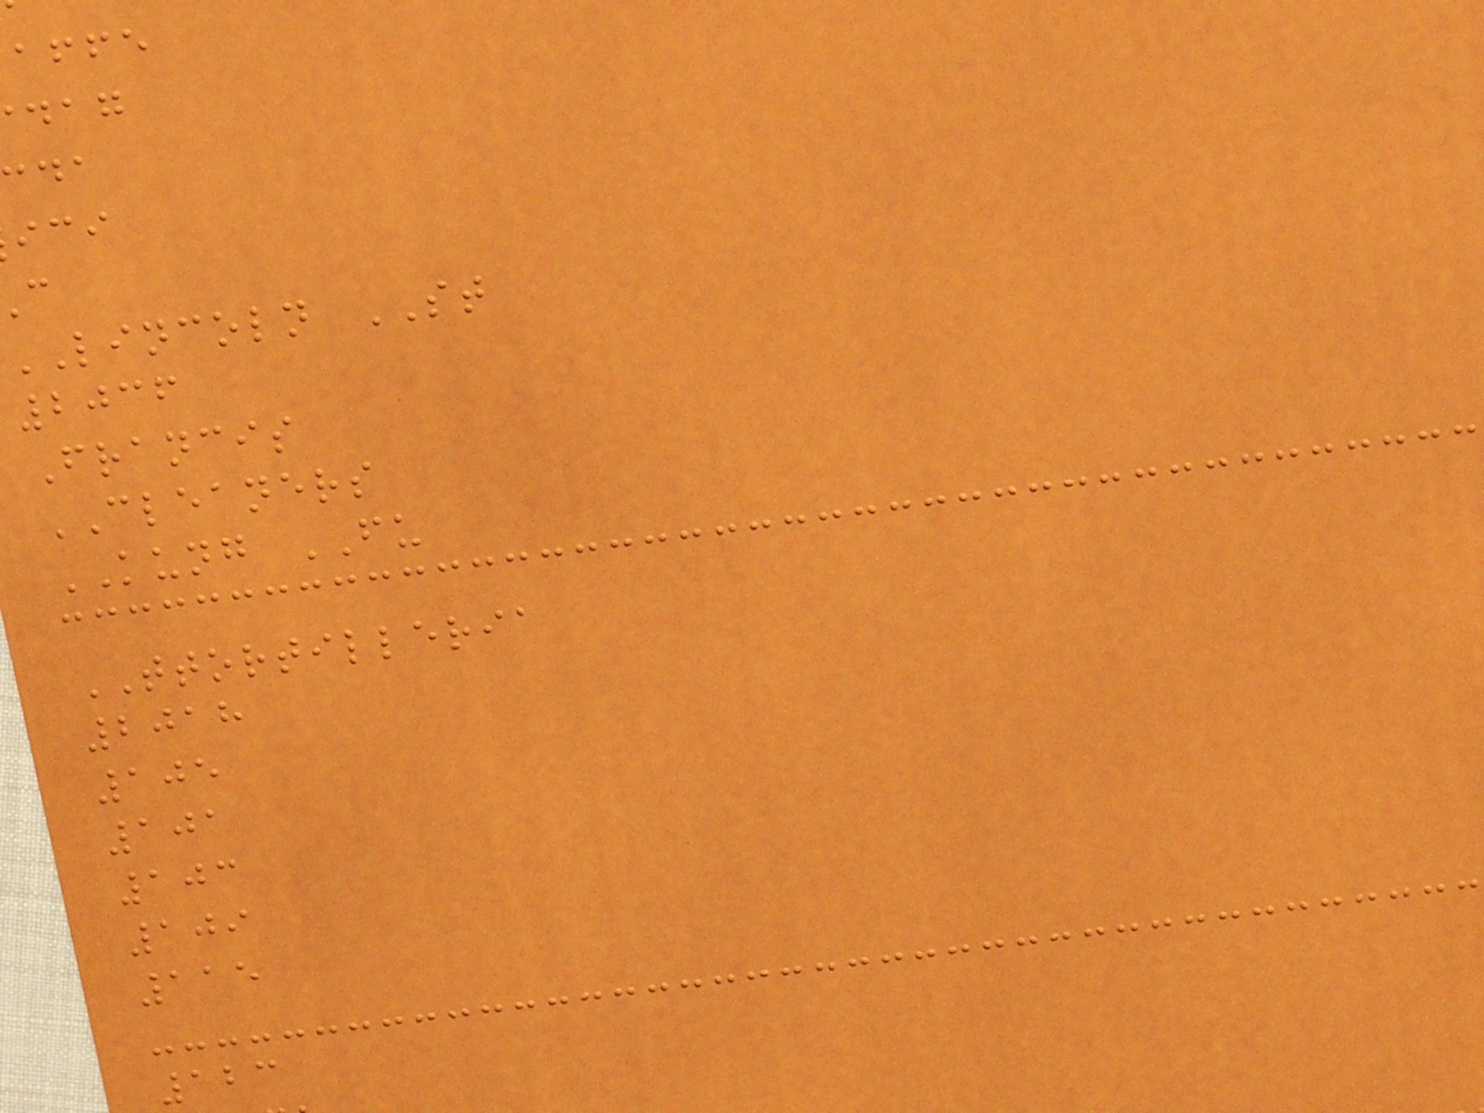affe
LINCOLN ST
2036
Francis
CLEANERS
KUNG FU
TTORTILLERIA
2018
105
101
103
109
115
123
